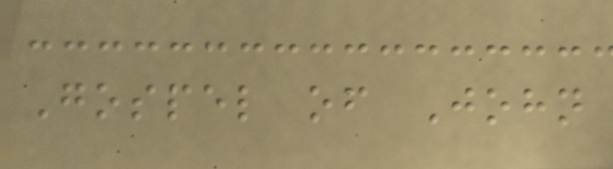Gospel of John
